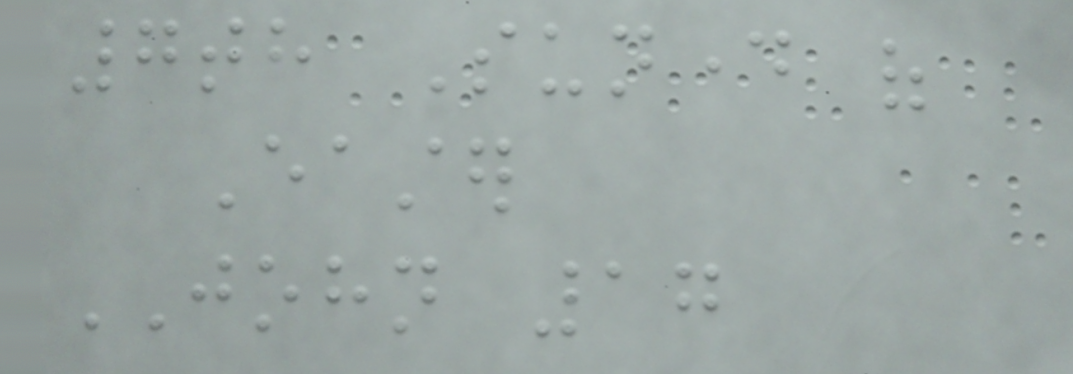7th Sunday of
Easter
JOHN 17
